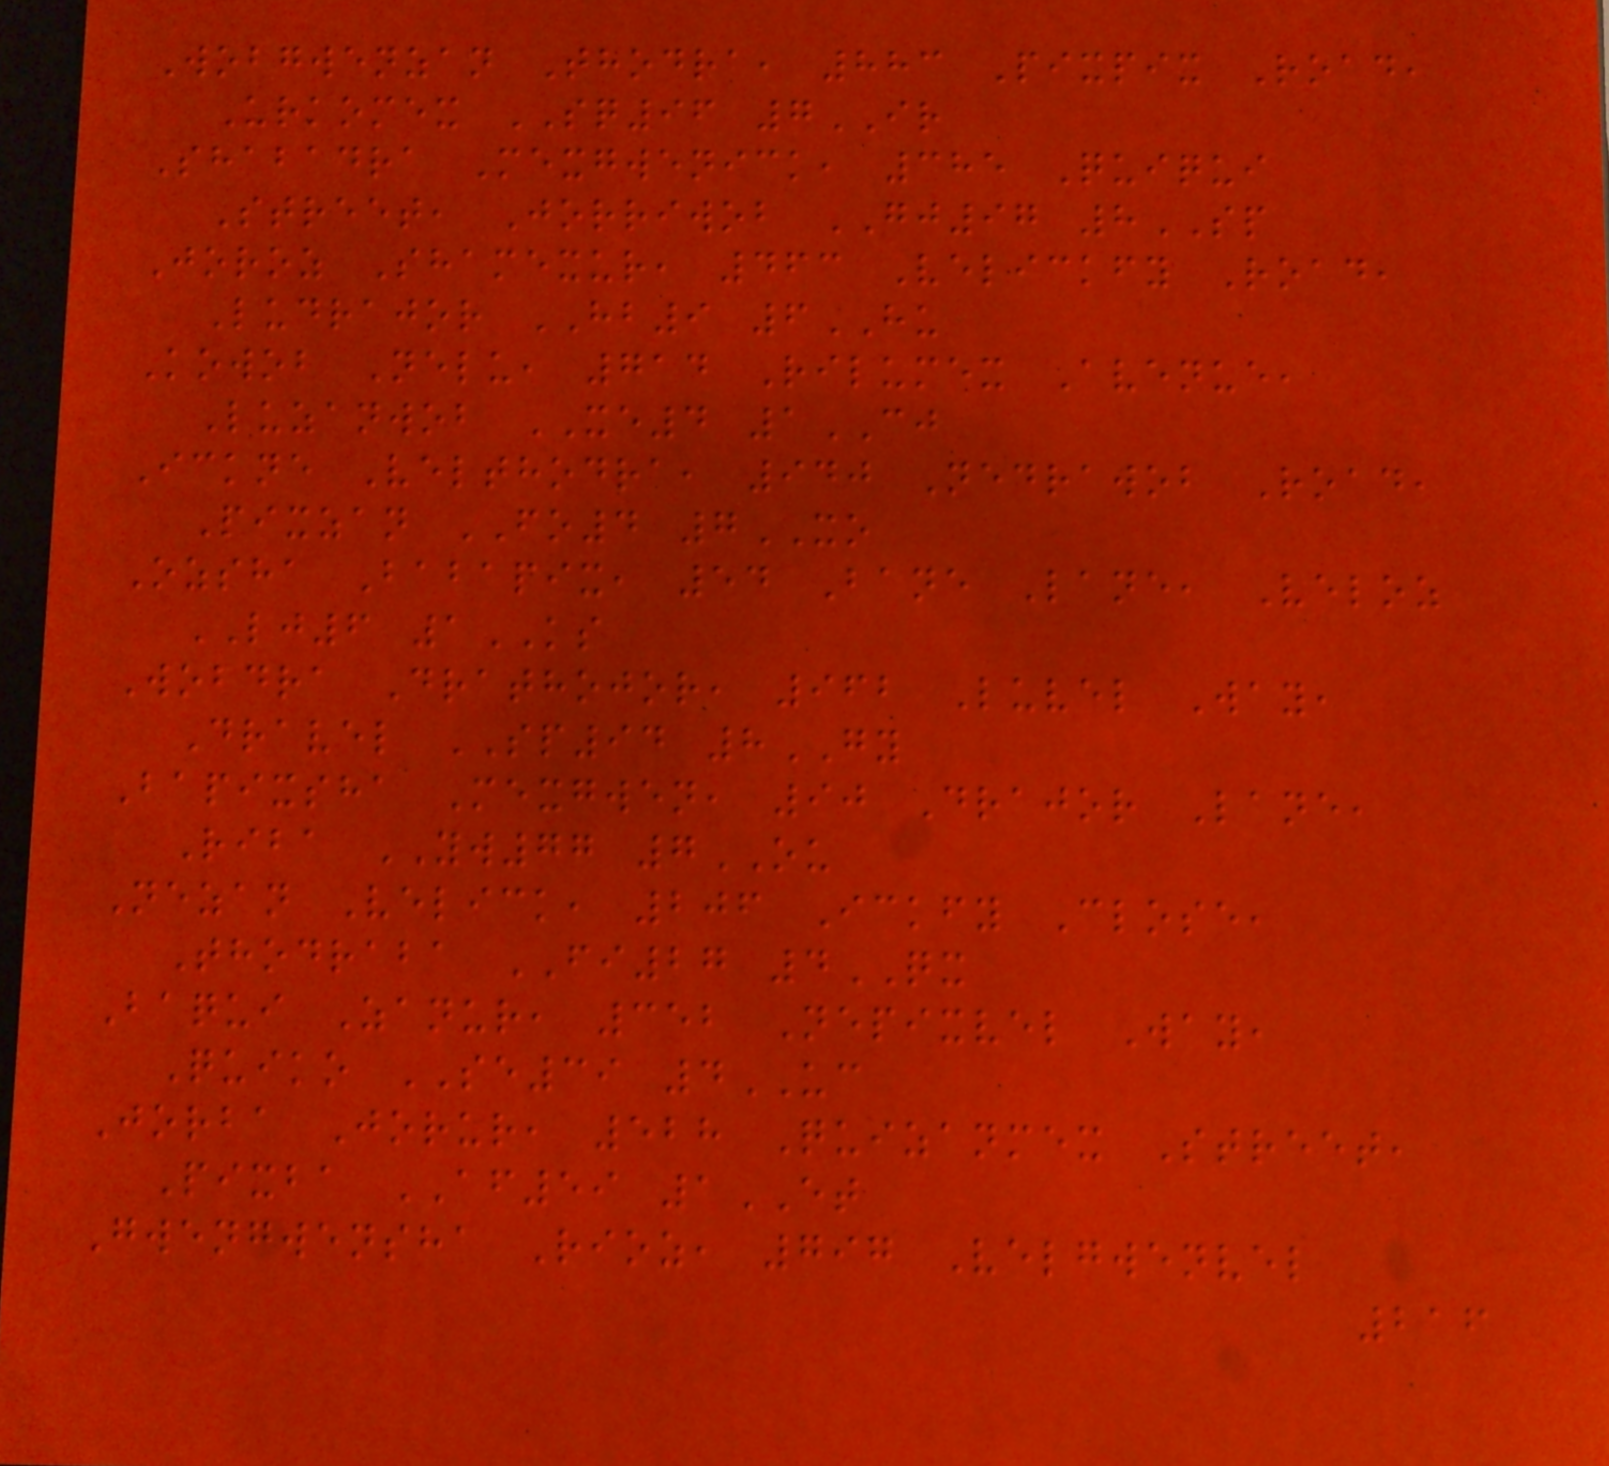Wobgwenzan Thodra, 883 Pixpix Road,
Urkomex SQ96 7IR
Shabadra Mexgwenick, 385 Quiqui
Street, Jorriwob GJ97 8SP
Joroz Shamexur, 463 Velickfy Road,
Ludrajor HB9 6HU
Kowob Nelu, 714 Rilumex Avenue,
Luzanwob XE4 1CJ
Ickne Velthodra, 940 Nedrawob Road,
Pixzan FO4 7XO
Ozsha Babapix, 54 Bane Lane, Veloz
LJ6 1KS
Wobdra Drathojor, 962 Luvel Way,
Dravel SP94 8GY
Bapixsha Mexgwen, 90 Drajor Lane,
Riba YW77 7OU
Nezan Velick, 206 Ickfy Close,
Thodraba FI27 4QX
Baqui Zanur, 352 Nepixvel Way,
Quiko SE39 4UC
Jorba Jorur, 528 Quizanmex Street,
Pixba AF59 1ET
Gwengwensha Rioz, 797 Velgwenvel
216
